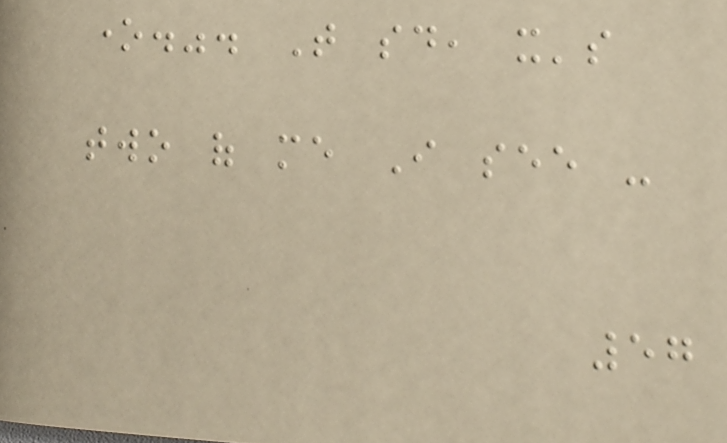one.". That said, it's
two of me I see -
57
